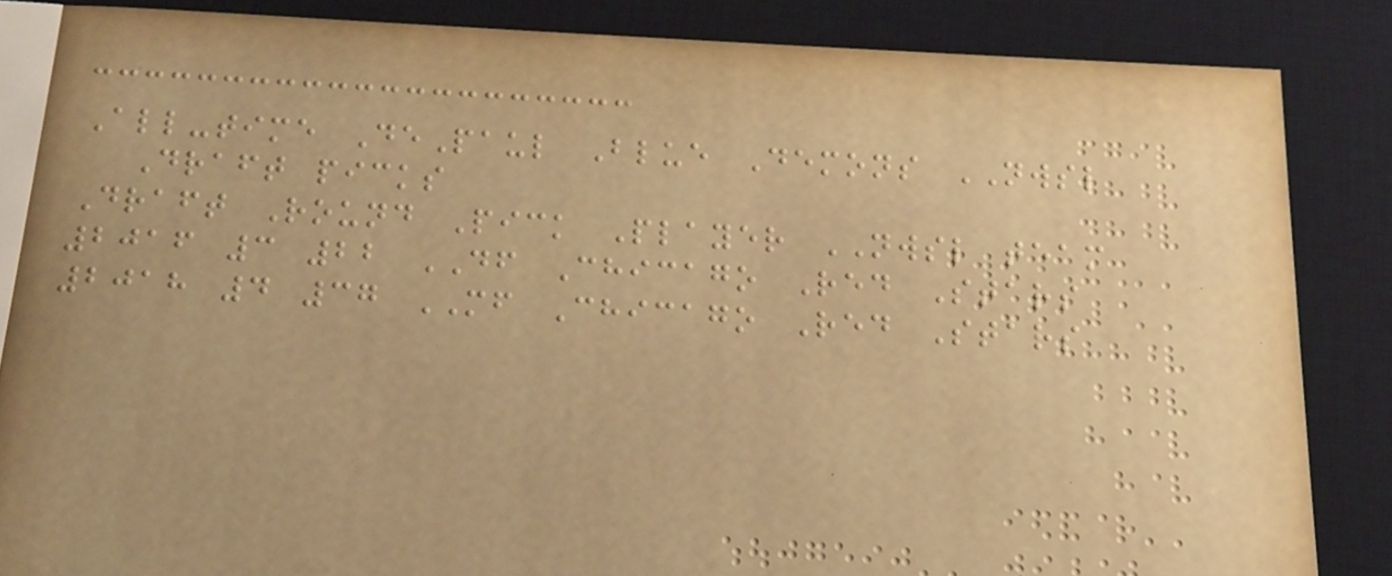All-time DePaul Blue Demons NWSL
Draft picks
Draft Round Pick Player NWSL team
2016 3 22 DF Chicago Red Stars
2018 4 37 MF Chicago Red Stars
